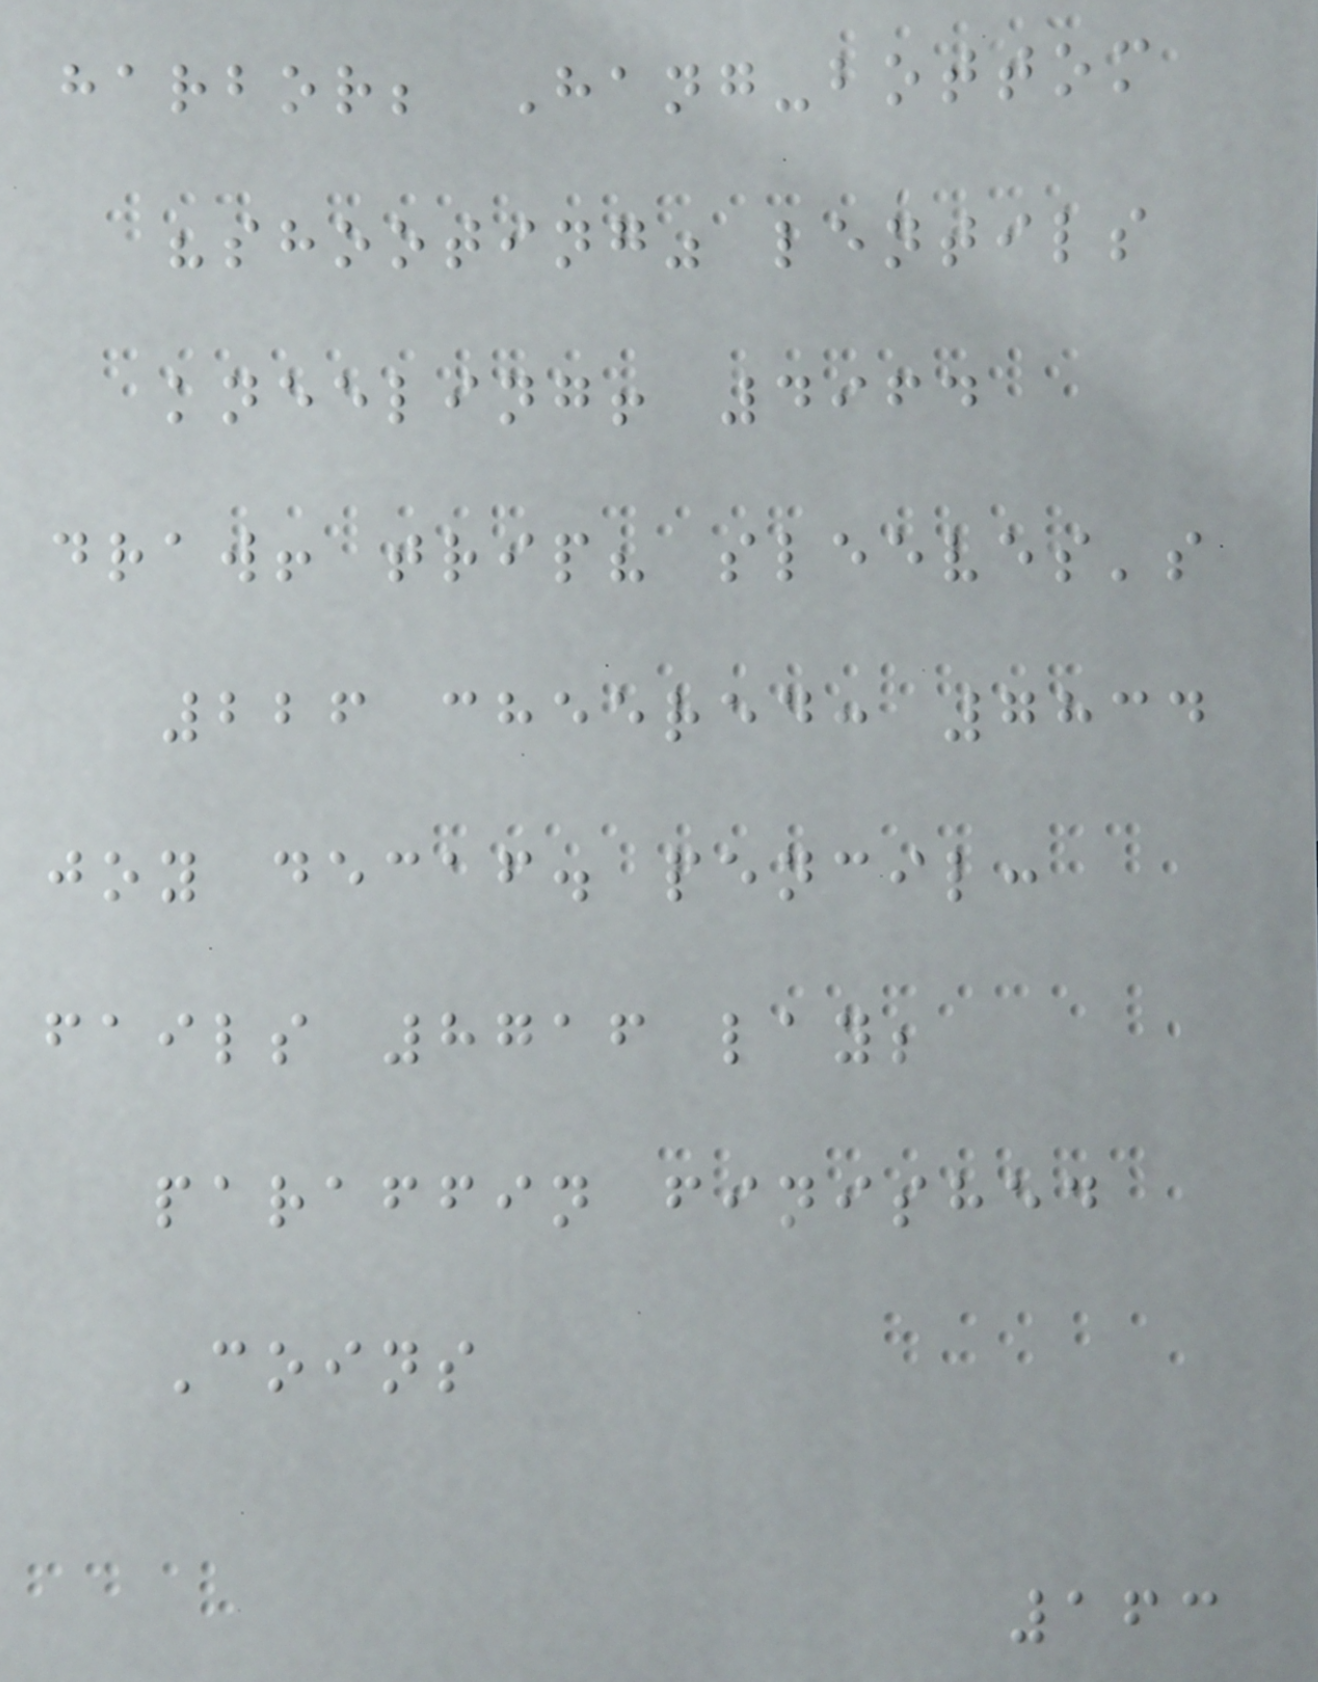harbor; Hang-bottom
"shooting" lentils
kneeling! 4964
draw! trip? sleeves's
226 cheered: 7834
joy decaf. pencil:
fails 8716 lay;
paraffin finished
Coins
163
